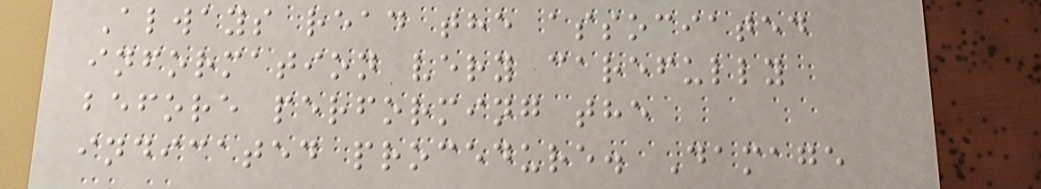Always read the associated
information very carefully
before performing the
indicated procedure. Damage
